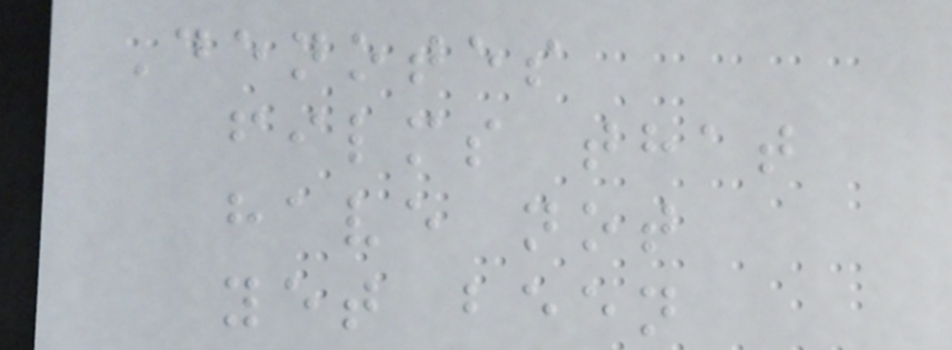Denotes
films that
have not
yet been
